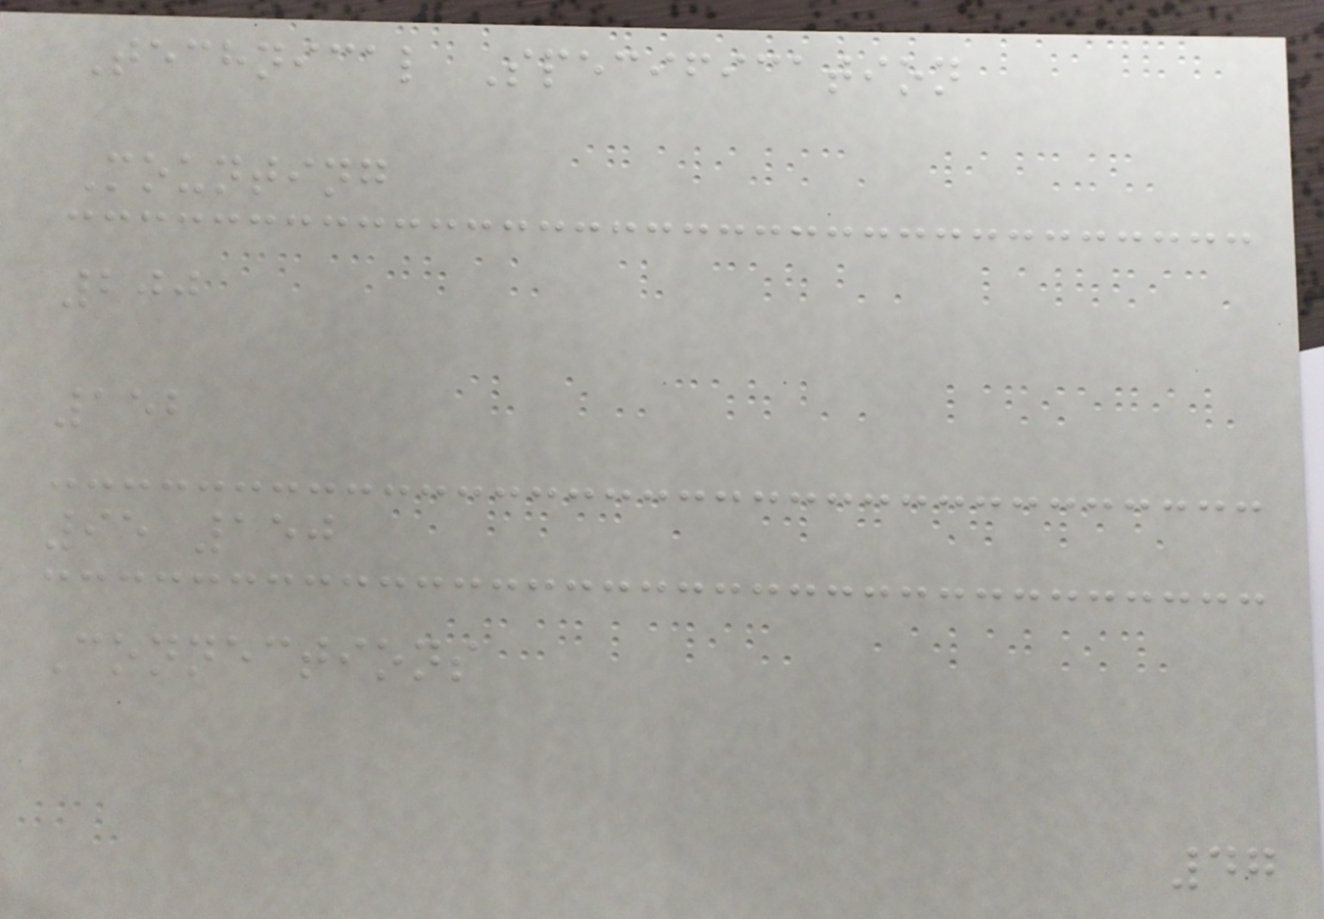Technical Specification
Mounting
200
152
95 150
Connections
47
